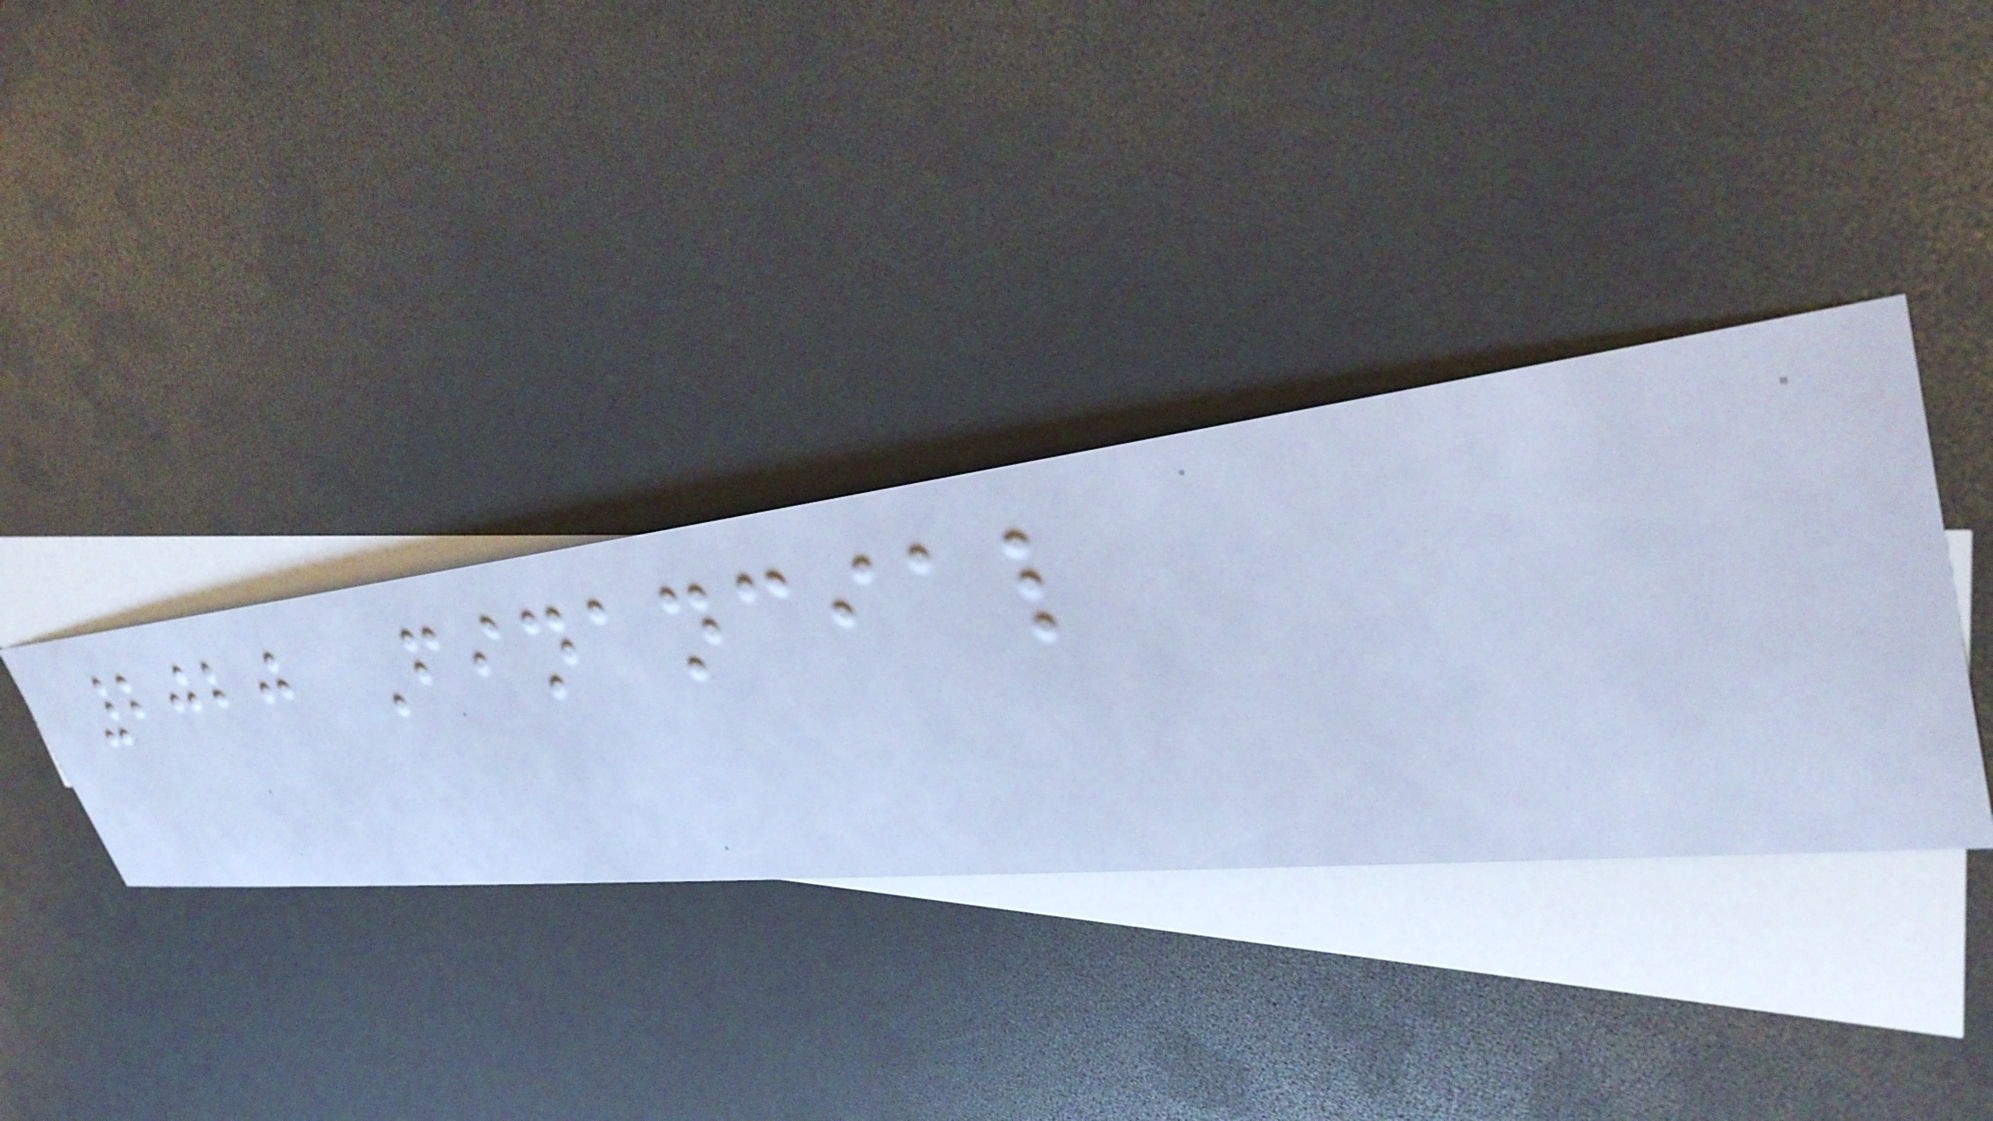2020 Financial
